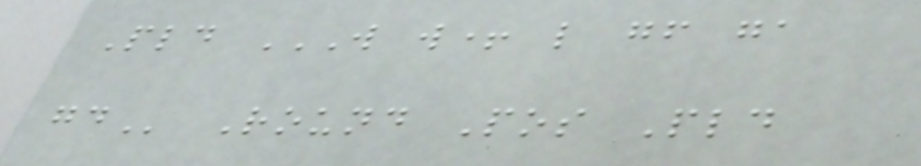Pld W W+ L GF GA
GD Round Pos Pld
